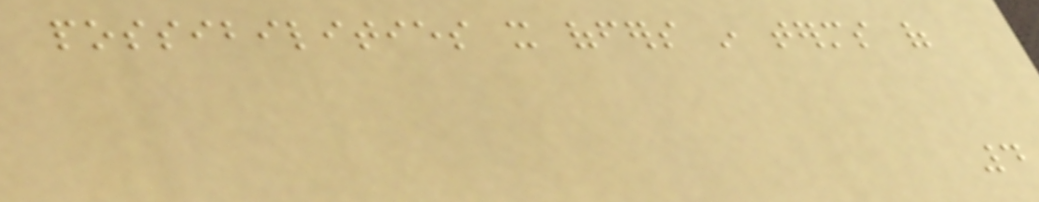possibilities it offers in terms of
4
